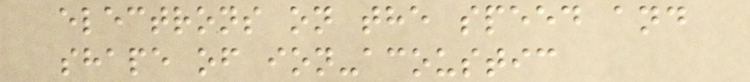electrons on the speed and
shape of ion-acoustic
